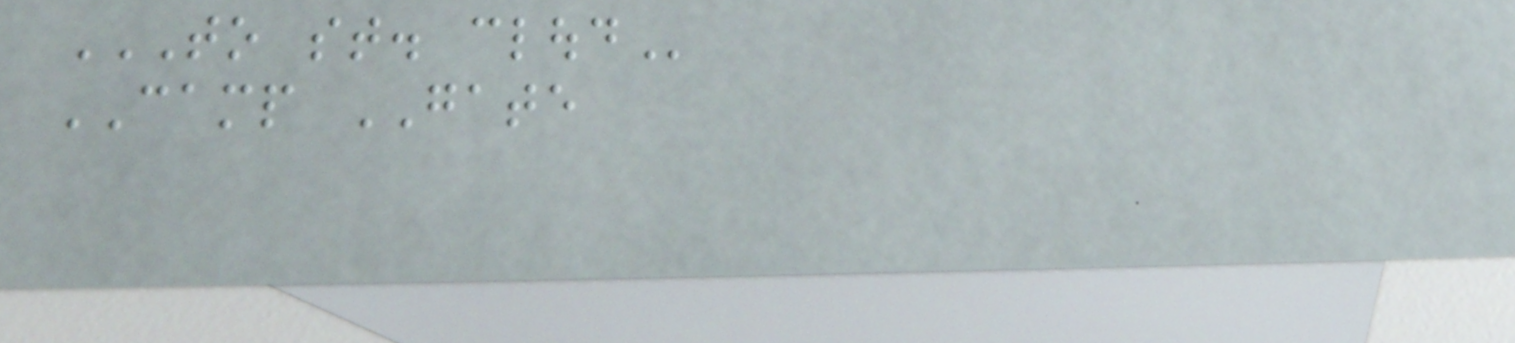TO ST. CLOUD
CAMP GATE
